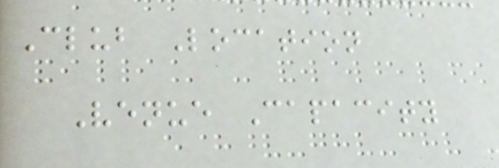Club Location
Venue Capacity
